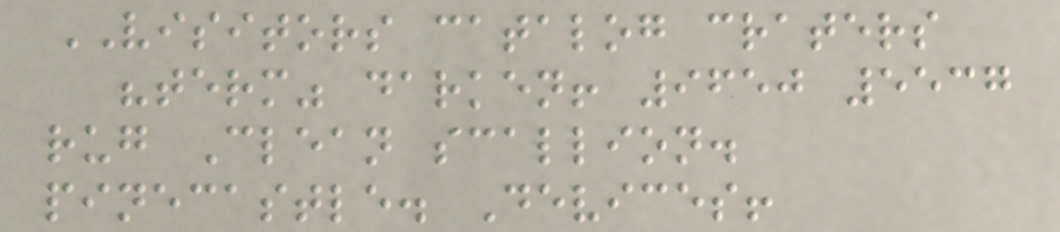VISITORS catalog craters
"term" darken! 9650 5537
rug Clean scallion.
pinecastle. Devices!
